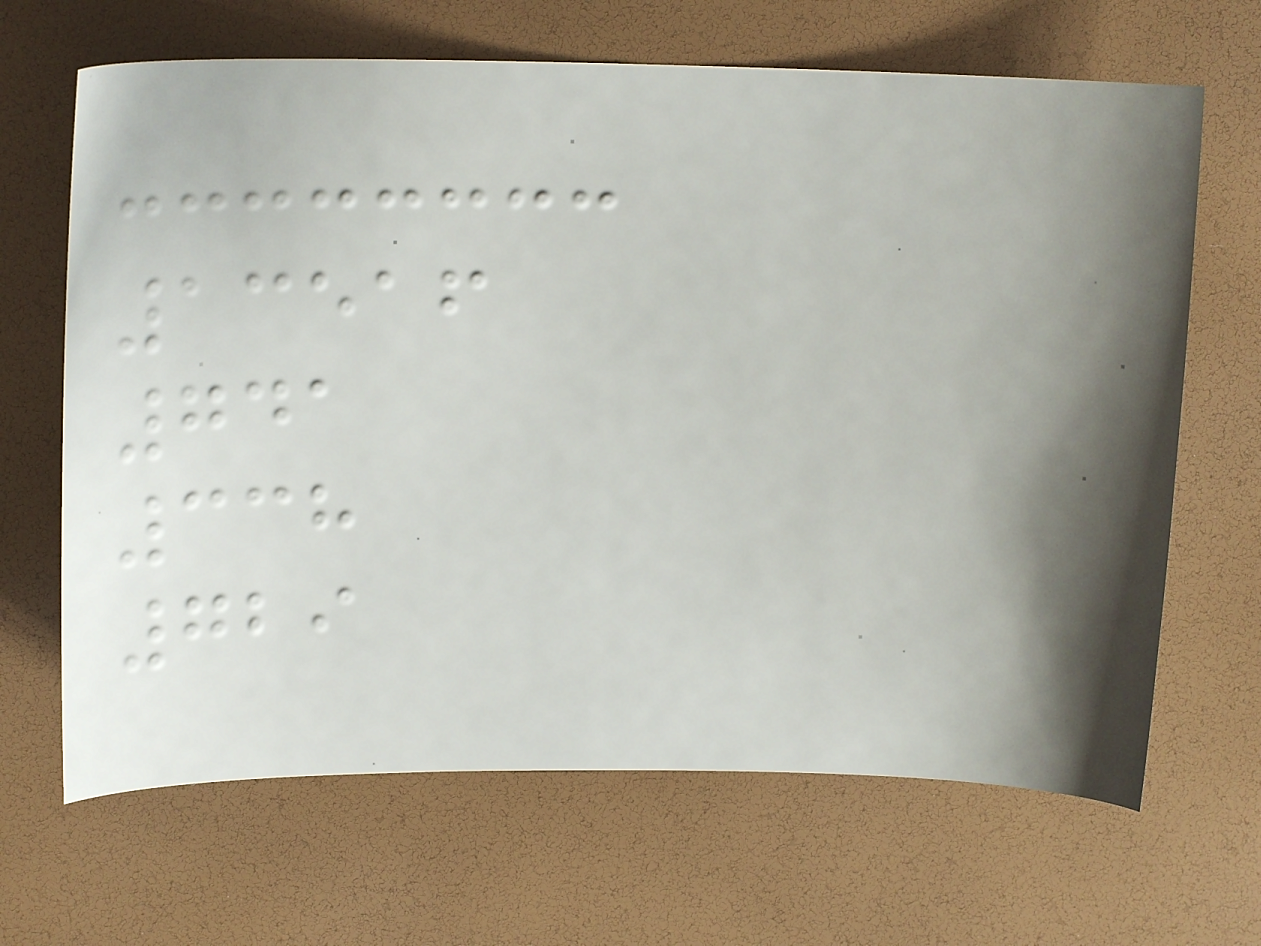13516
741
338
729
